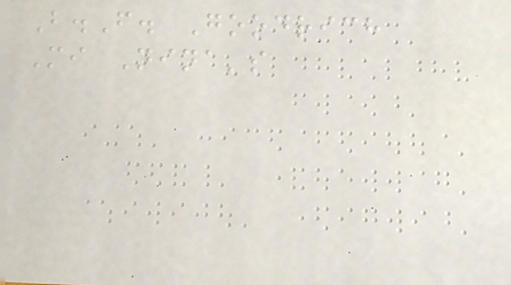B.F. Goodrich
Mi Nina's
